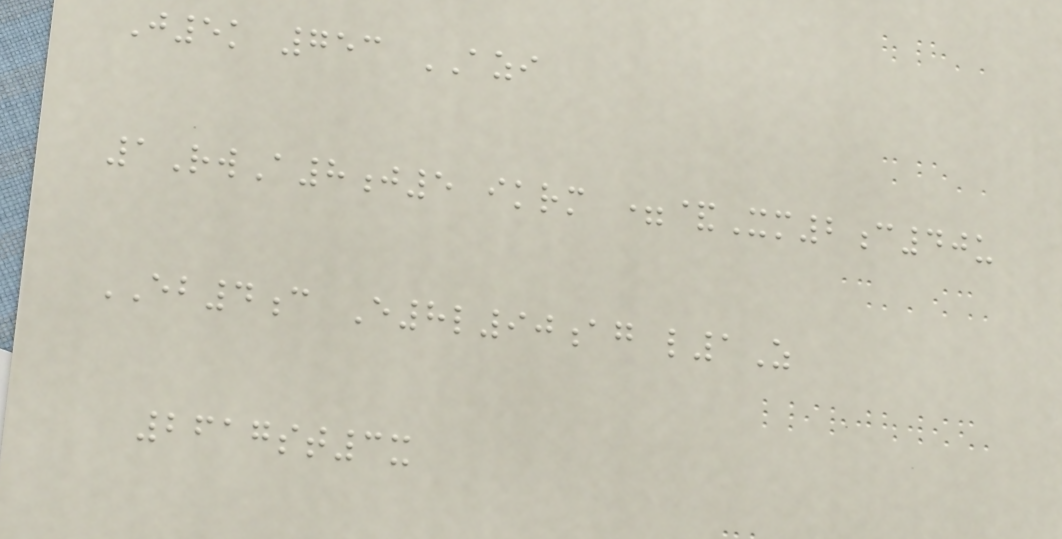J5k 753 AZI
1RwA8j5 ikrm =&Xm2c40u
EB4c E8l90ag l1Z
2617st3x
